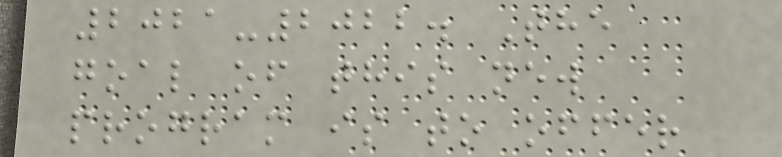2021-2022. The
goal of this new
program is to offer
